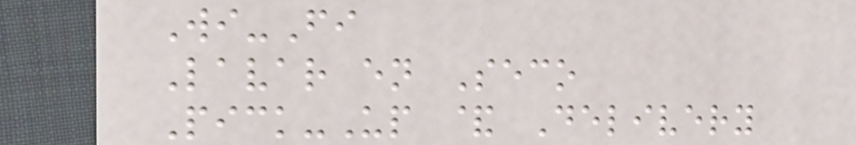Wi-Fi
Lavar en Seco
Pick-Up & Delivery
